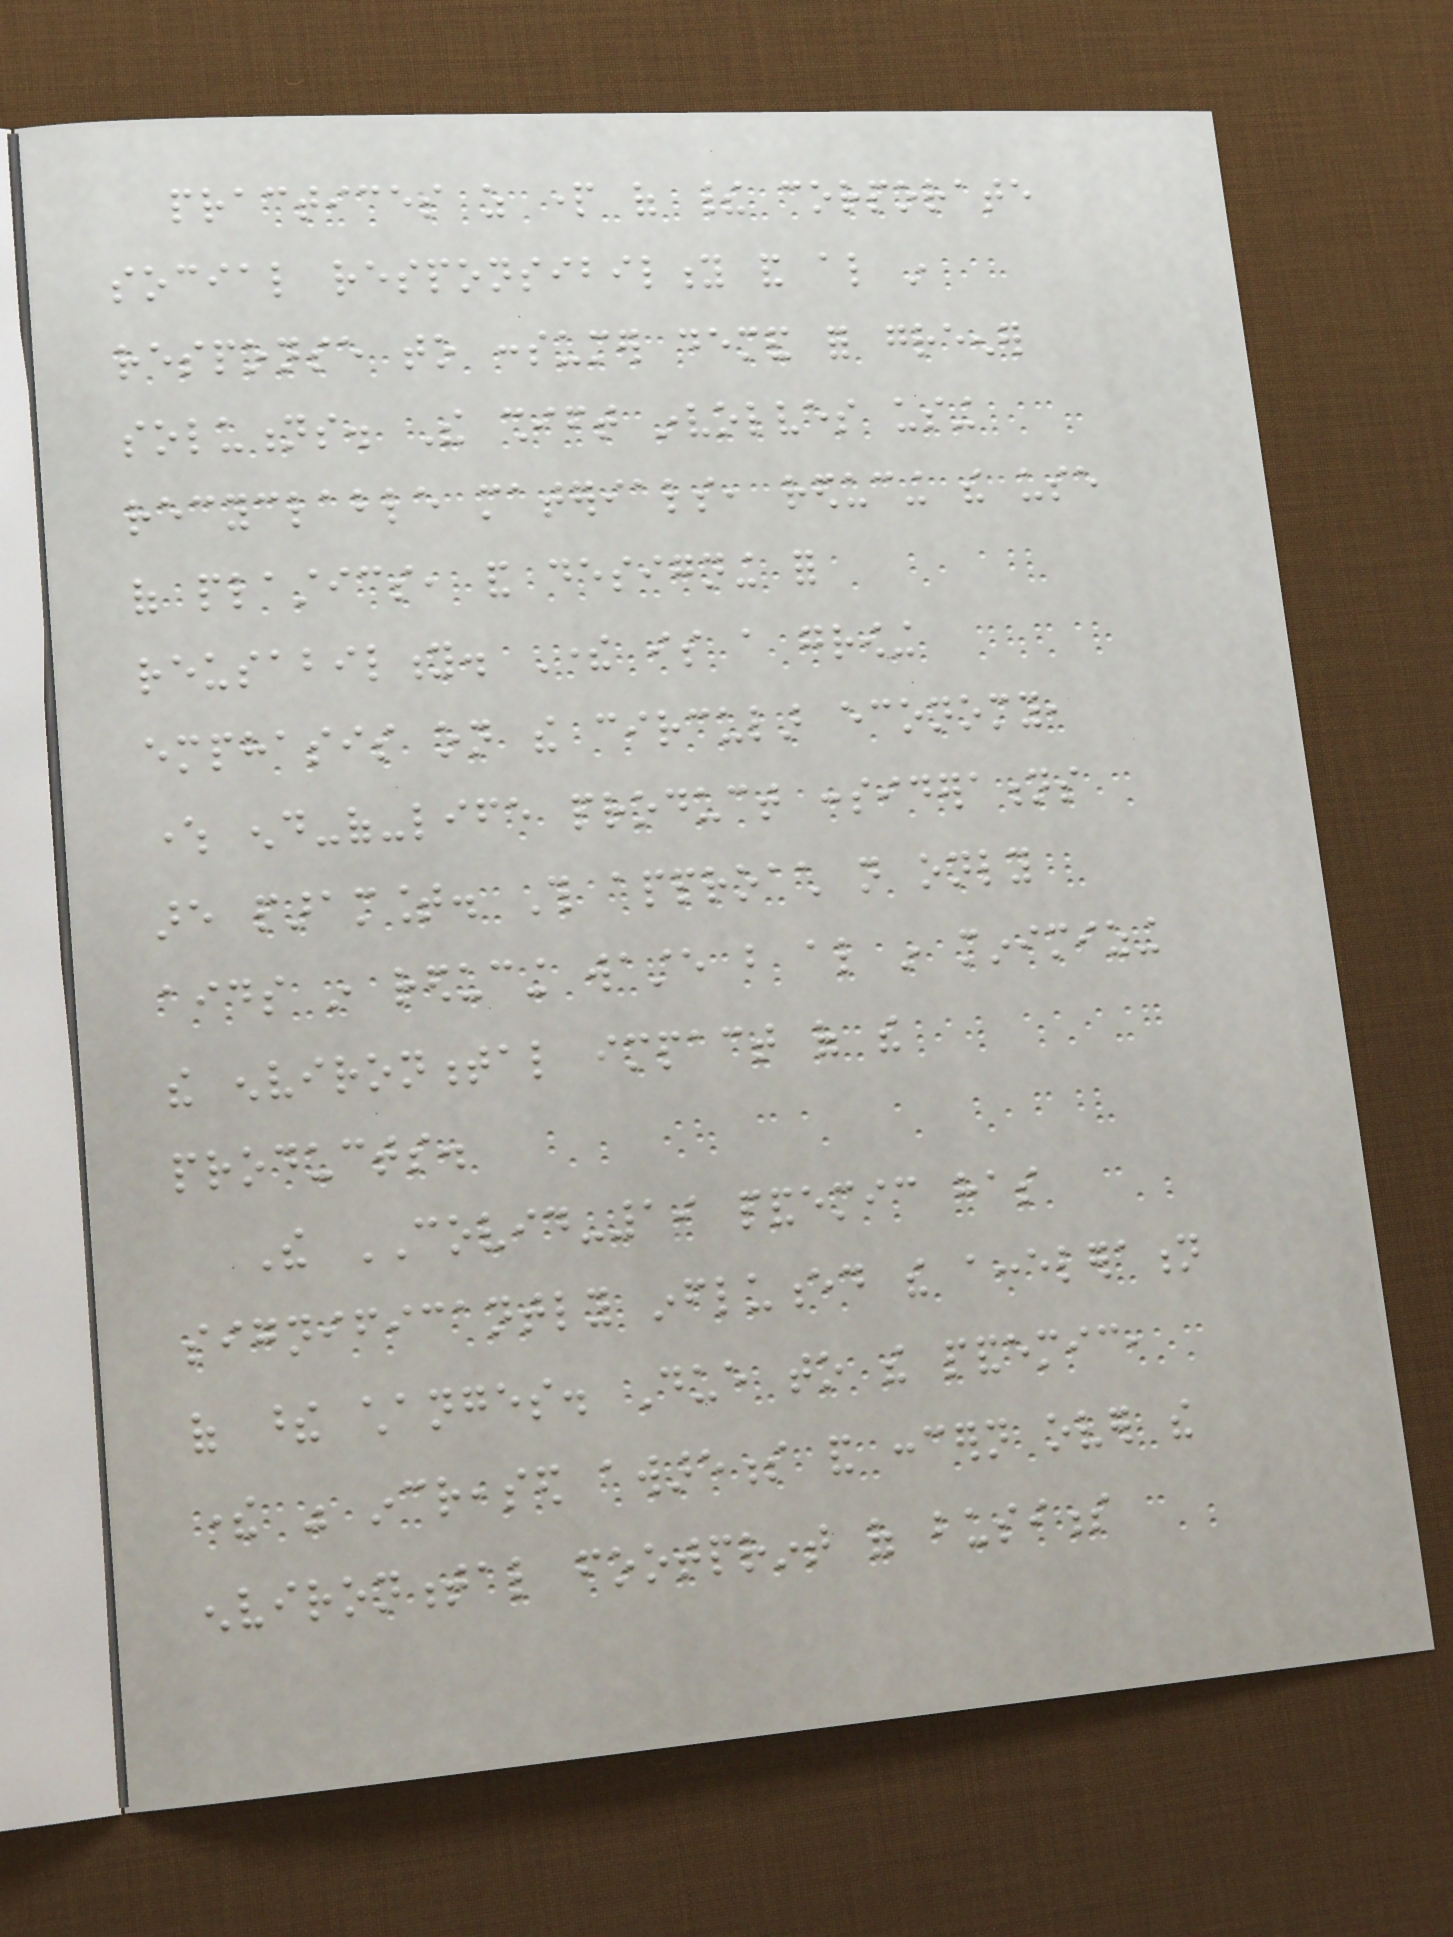practices as part of their corporate
social responsibility and also in
response to consumer demand for greener
solutions. The shift involves using
recyclable materials, reducing the use
of plastics, and designing for
reusability. There is a growing
emphasis on the circular economy,
where end-of-life product considerations
are paramount. This approach not only
aids in reducing waste but also in minimizing
the environmental impact of the
products.
The COVID-19 pandemic has
significantly influenced the acceleration
of these changes. Due to the pandemic,
there was increased awareness and concern over the
environmental footprint of business
